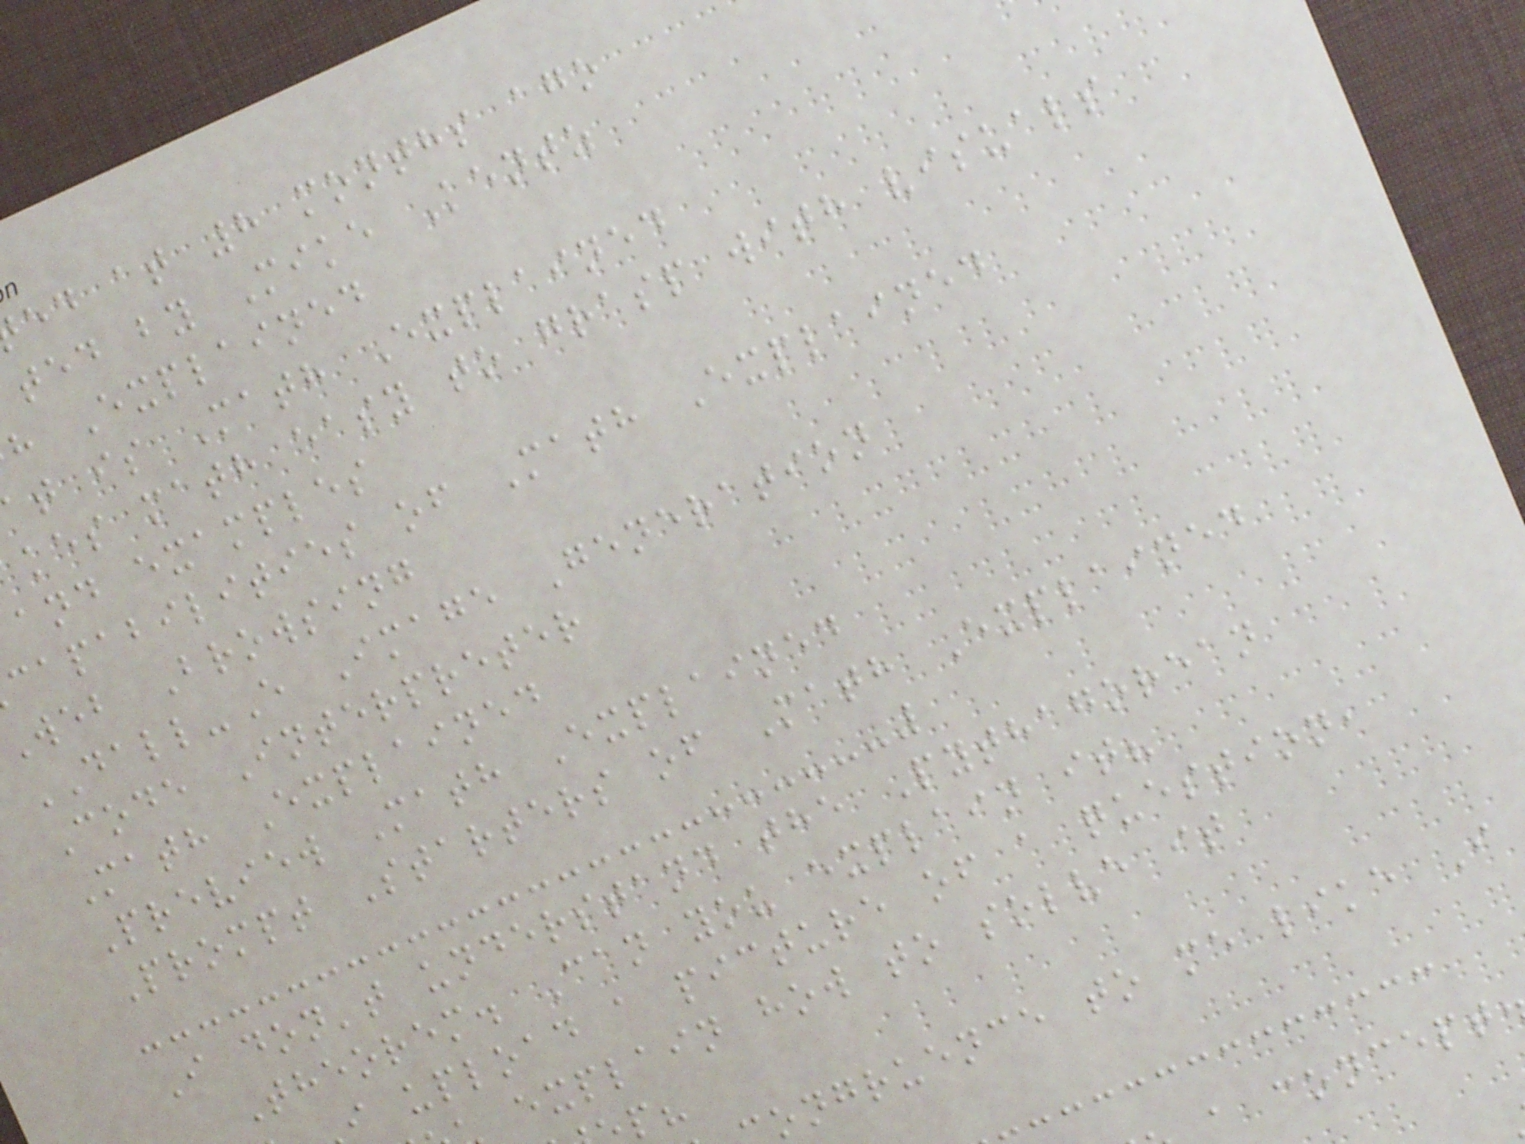ed at 8 months ago
ted by Mike Kentz
h Explained
t is Math Explained
kes math easy to grasp with visuals
and examples
capabilities of Math Explained
web Browsing
DALL-E Image Generation
Code Interpreter
Math Explained
Preview Math Explained
Prompt Starters of Math Explained
I don't understand the Pythagorean
Theorem. Can you explain it?
i upload a picture of a question,
explain how to solve it
ongruence to me like I
